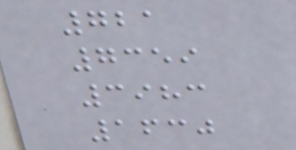721
7359
3983
1630
